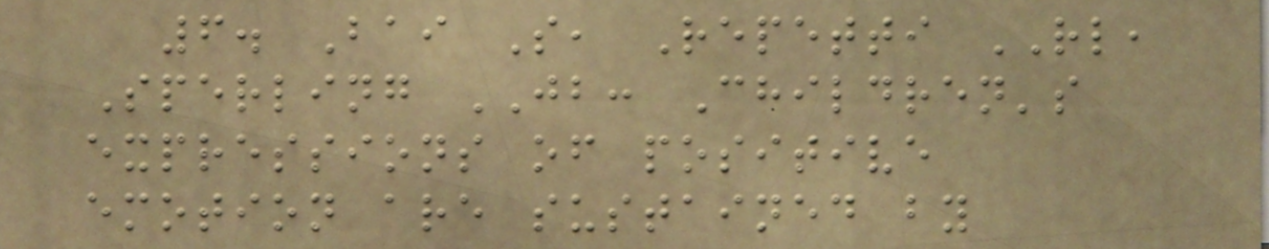6. Bai S, Repetti RL,
Sperling JB: Children's
expressions of positive
emotion are sustained by
